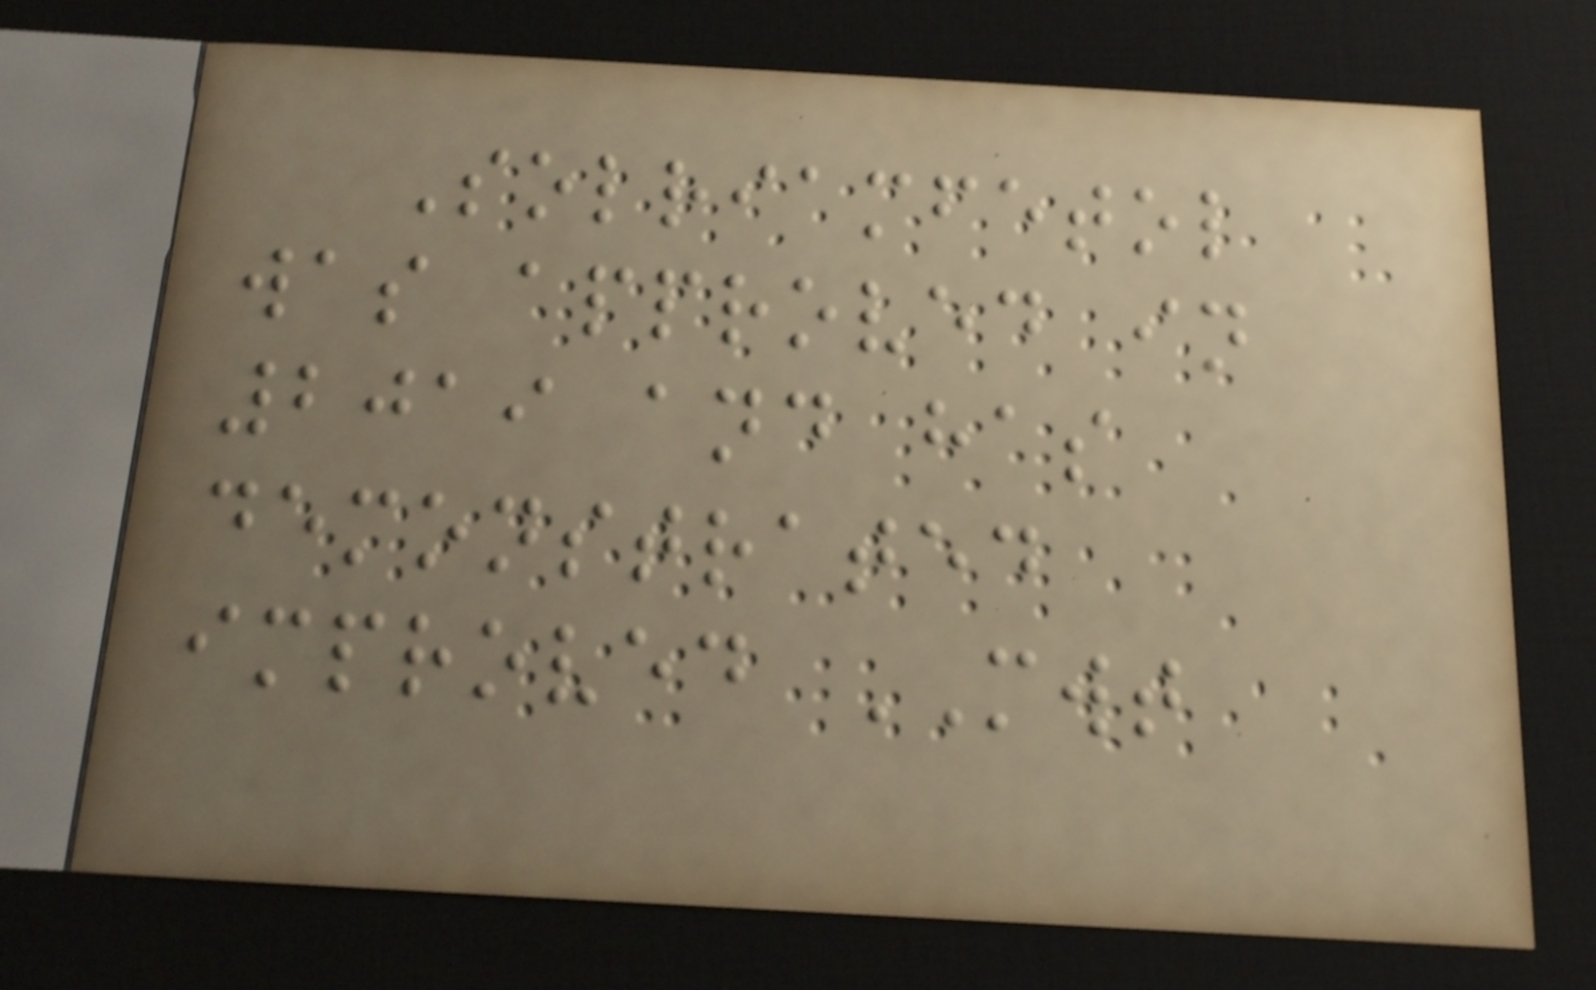Solriamfetol
was approved in
2019 and has
demonstrated
improved MWT
